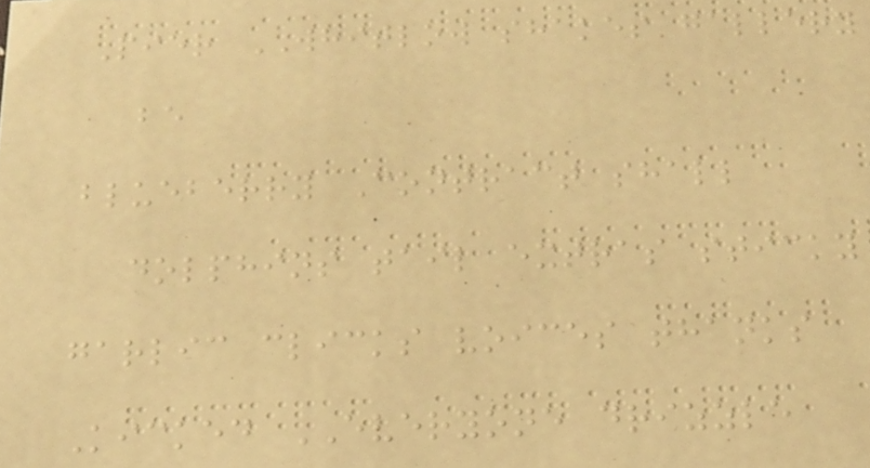Pier WHITLOW shakes gallery
be
blueberry Contract shall
dolphins tail extras sticky
garlic clicks voices thanks
Kicked EVERYONE drizzle
